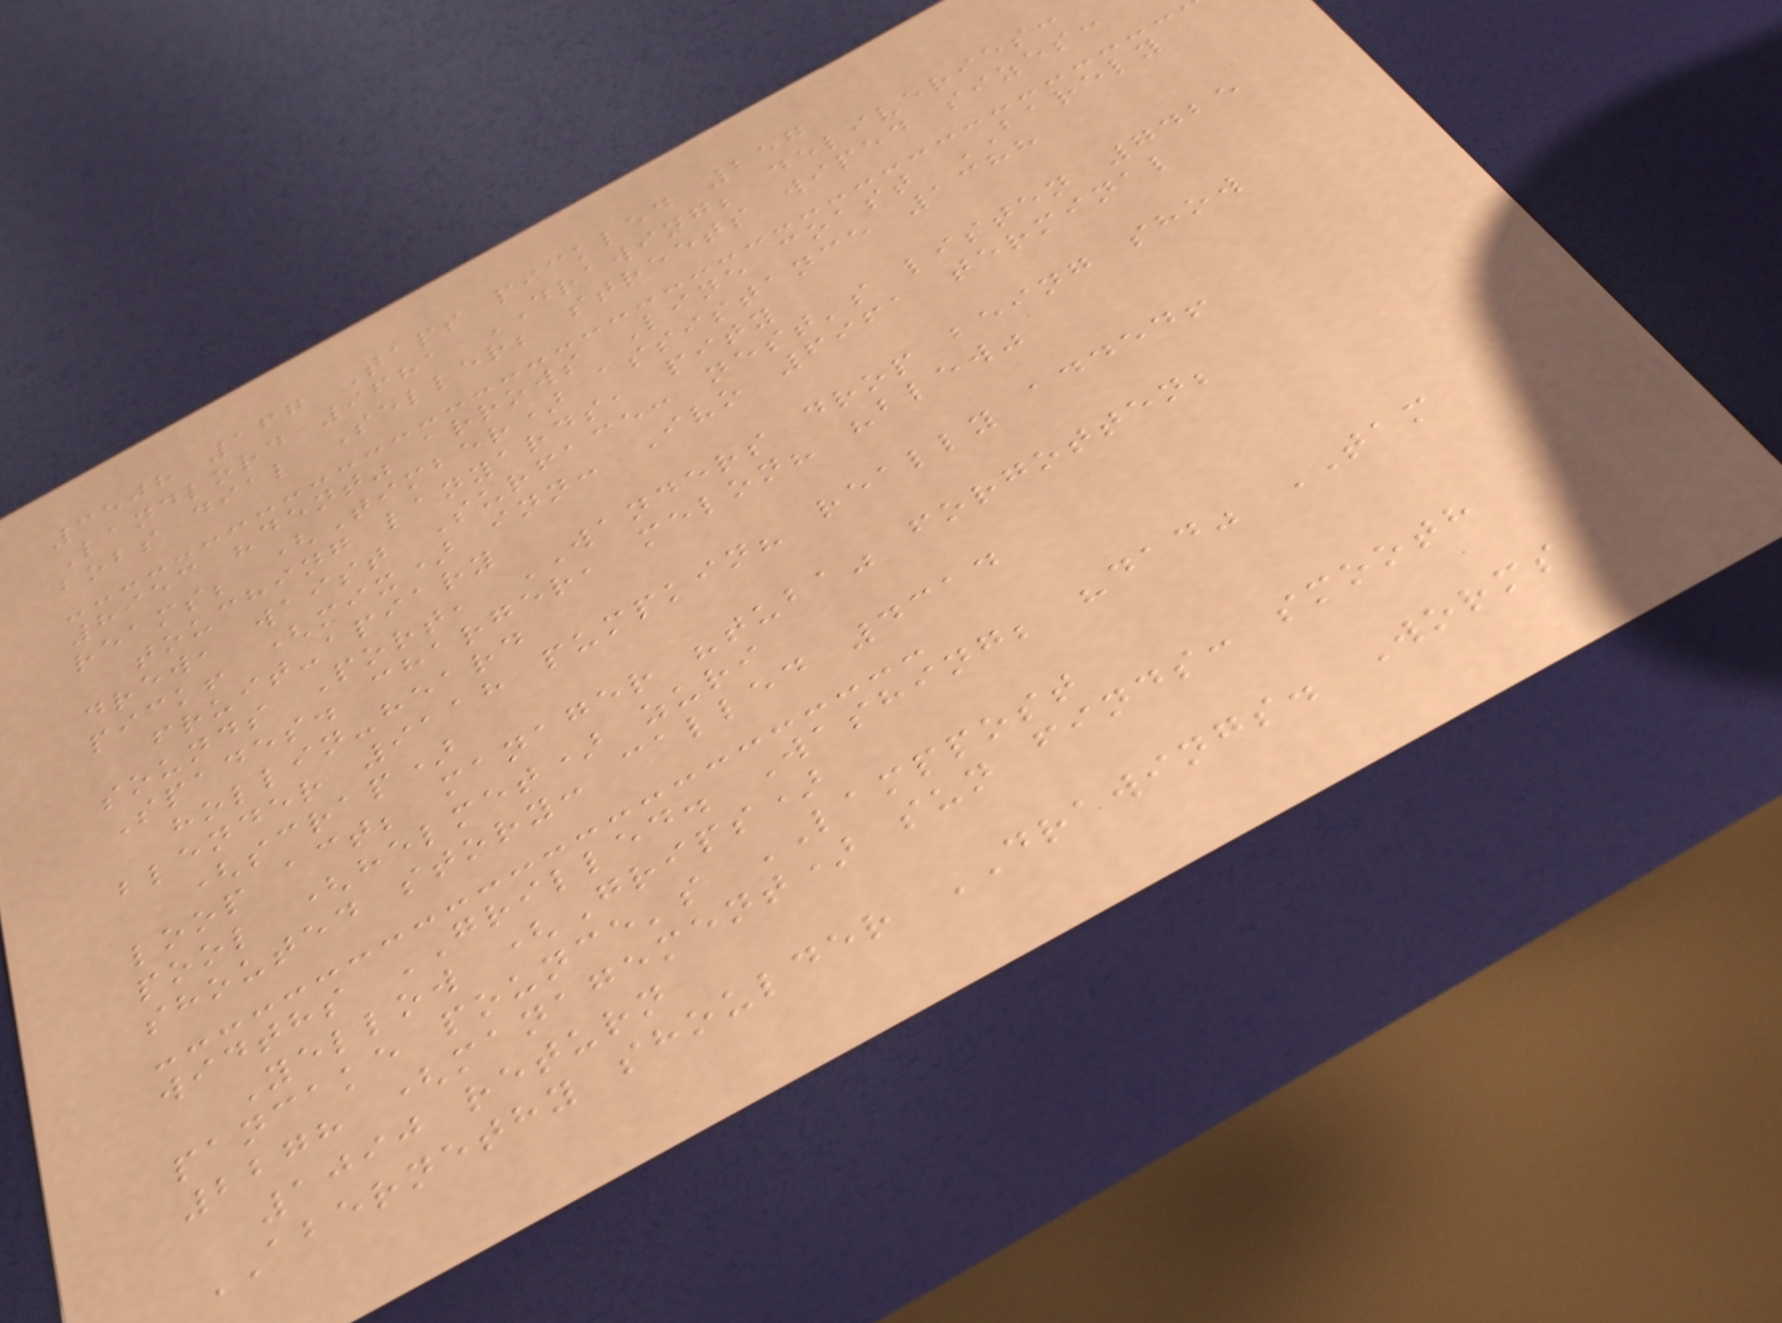3508 167 Taps pickled 257
Landlord 9681 DRAWING; deliveries:
bobs dial Seller; streets wiped sizes:
8953 "dent" arrows Line coast BARELY
reams; (Timber) assistance 1388
touching lanyards, pity
drew, waist Surface: nest's listen 7425
pick! (mix) inn: Ivo 6961 terminal
fruit-apiary
sounds Port, WANDERS drop being show
Spades. charger, melon? "blew"
hollin-heard
blender 9118 pumpkin? really added!
(scrap)
loop act; manager "tuba" forgotten;
pool (helmet) zuri
shouted story: called 4314
widths GRILLED. Washing; "dad" TAM
Yellow (Grips)
pancake pounce's LAMPPOST
2278 (management) sun finds: smooth
1090 return
ABERNETHY shoulder DRAWINGS. Worms
